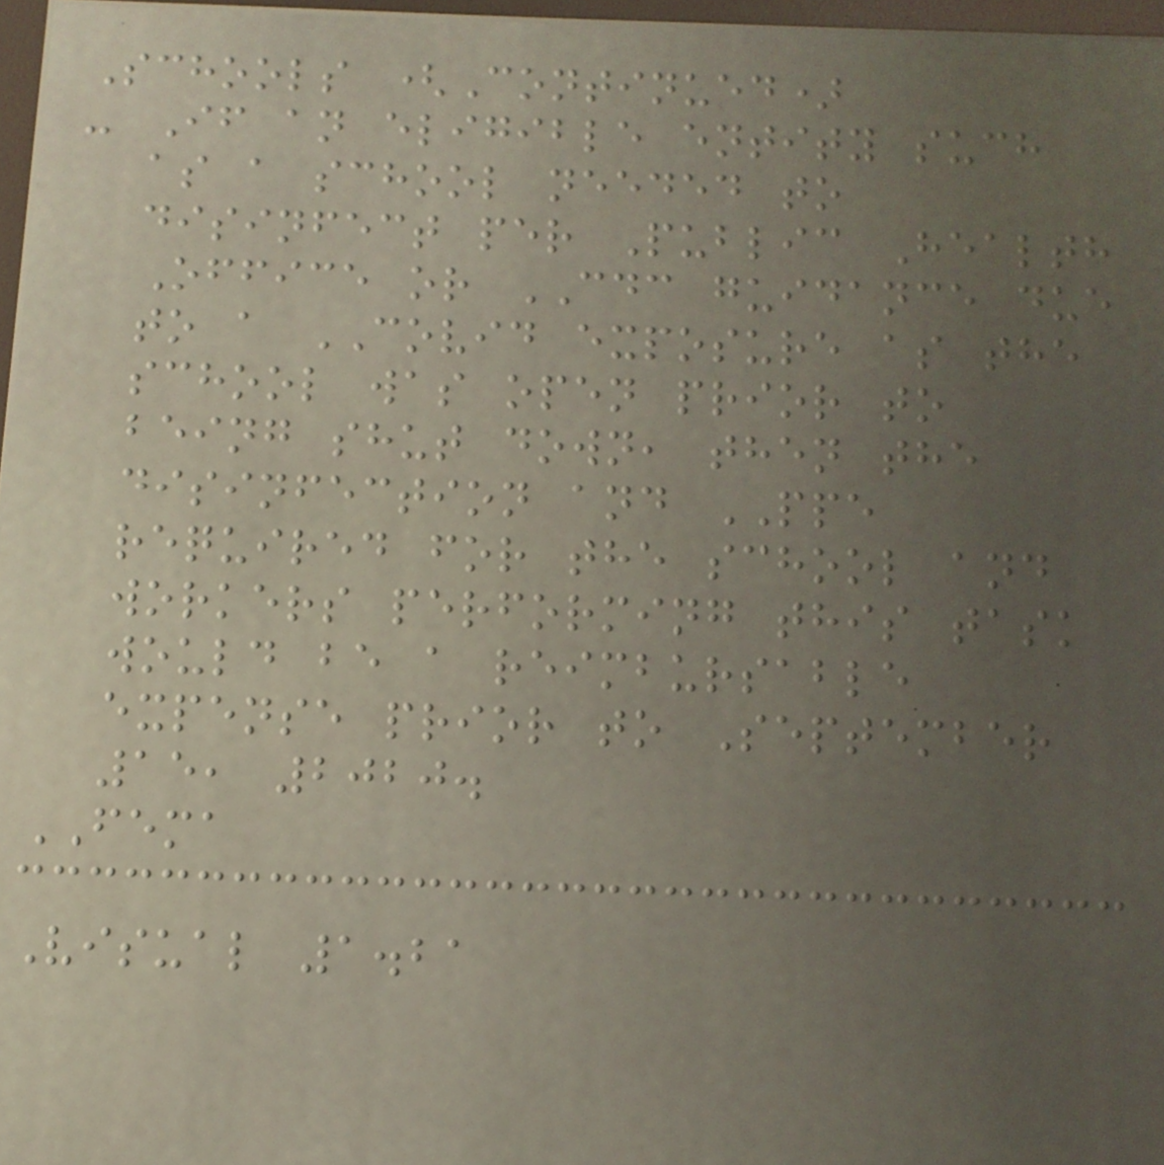Schools (Continued)
- If an eligible entity such
as a school needed to
disinfect per Public Health
Office or CDC guidance due
to a COVID exposure as the
school was open prior to
being shut down, then the
disinfection and PPE
required for the school and
workers performing this task
would be a reimbursable
expense prior to September
15, 2020.
FEMA
Visual 1.21
